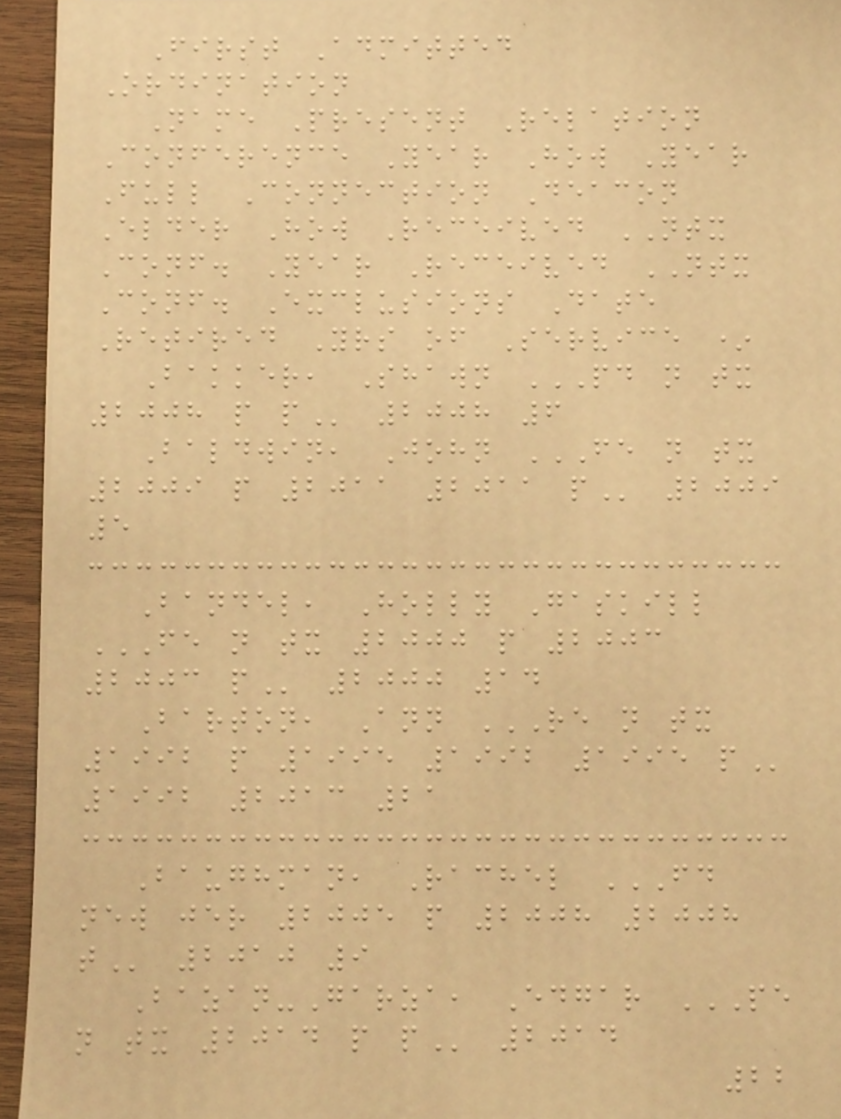First Admitted
Ordination
Name Present Relation
Conference Year How Year
Full Connection Deacon
Elder How Received NTX
Conf. Year Received NTX
Conf. Exclusions Date
Retired Yrs of Service *
Bakker, Shawn PD N TX
2008 P P 2008 6
Baldwin, John FE N TX
2009 P 2011 2011 P 2009
5
Bandel, Holly Gaskill
FE N TX 2000 P 2003
2003 P 2000 14
Barton, Ann RE N TX
1992 P 1995 1992 1995 P
1992 2013 21
Baughman, Rachel FD
NEW JER 2005 P 2008 2008
T 2010 9
Bazan-Garza, Edgar PE
N TX 2014 P P 2014
22
